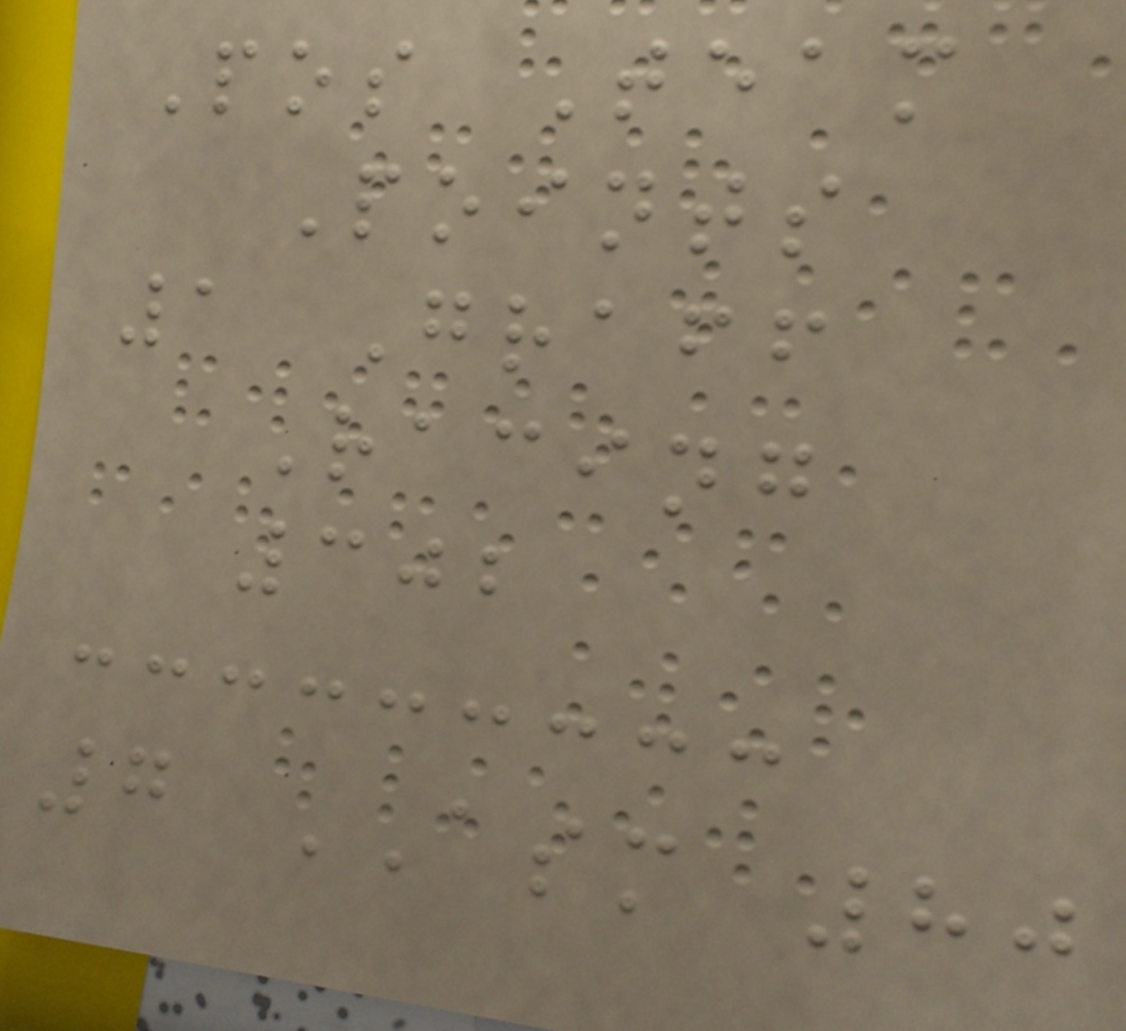Pos Team
Points
1 Graff
Racing
302
7 ASM 80
